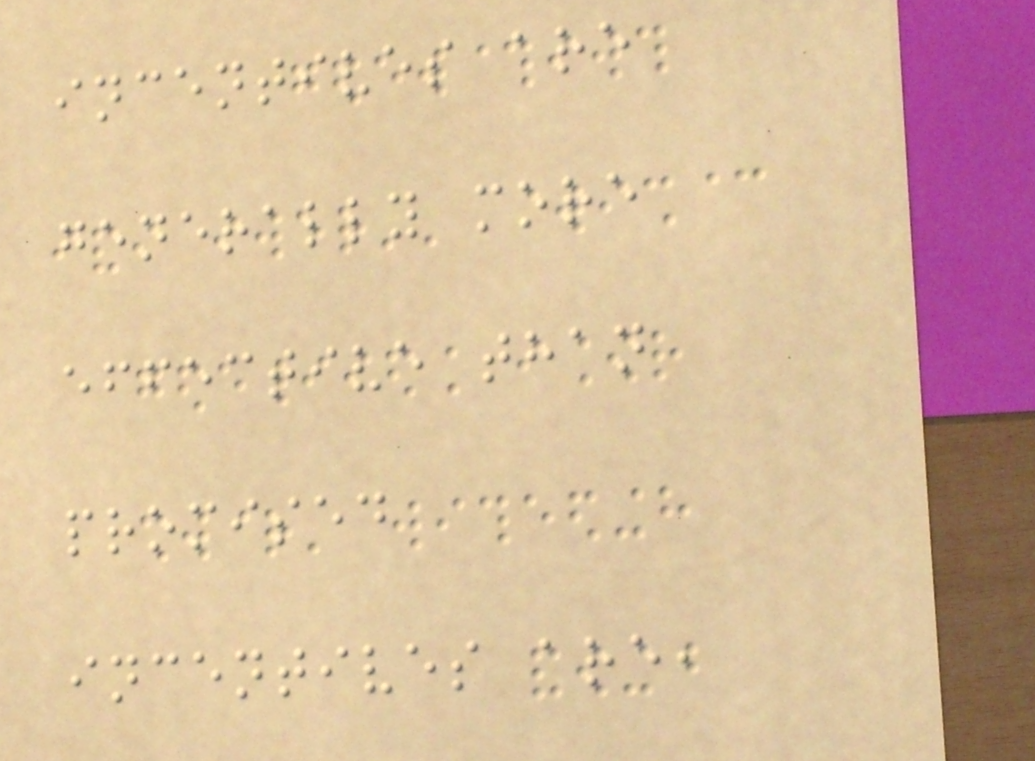incentives are
generally more
effective than
promised
incentives are,
